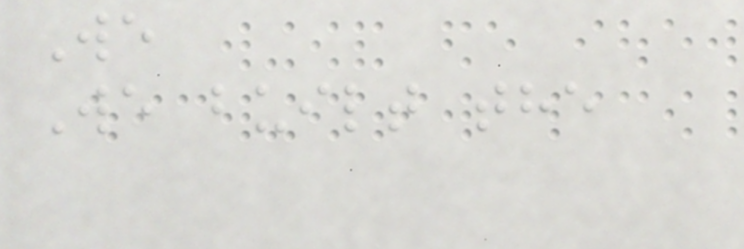We
We built the
